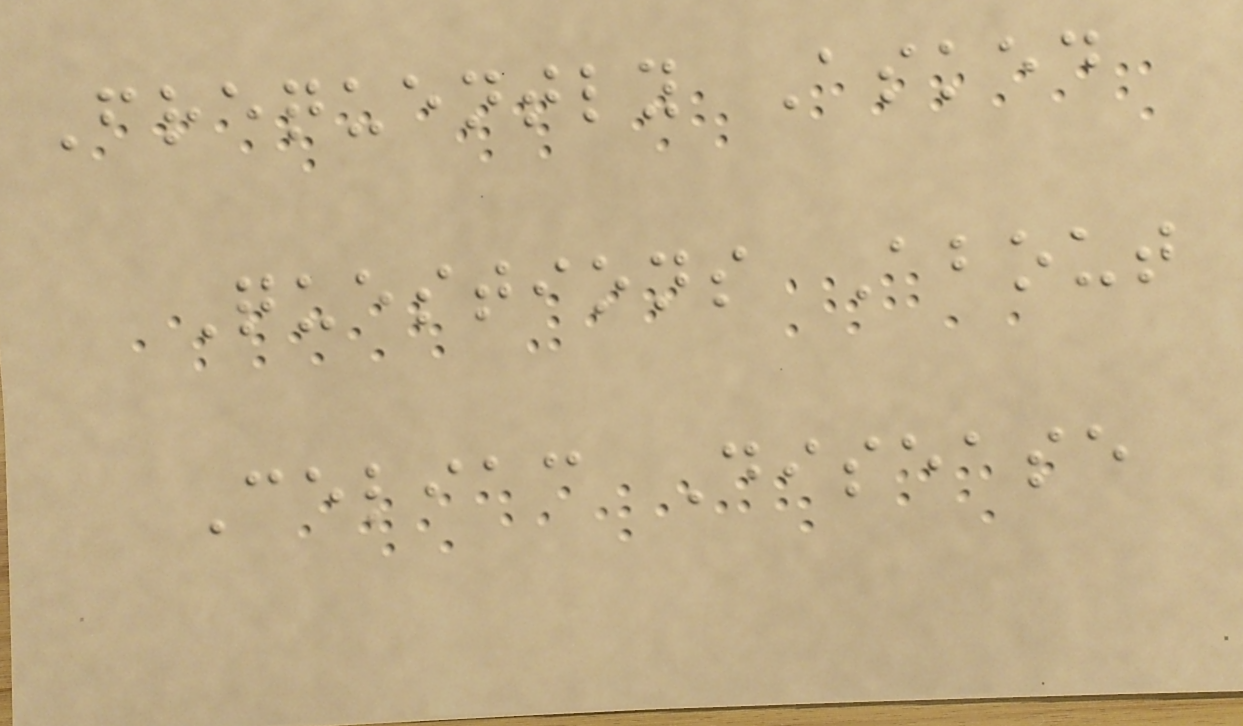Frequently Asked
Questions About
Celiac Disease
